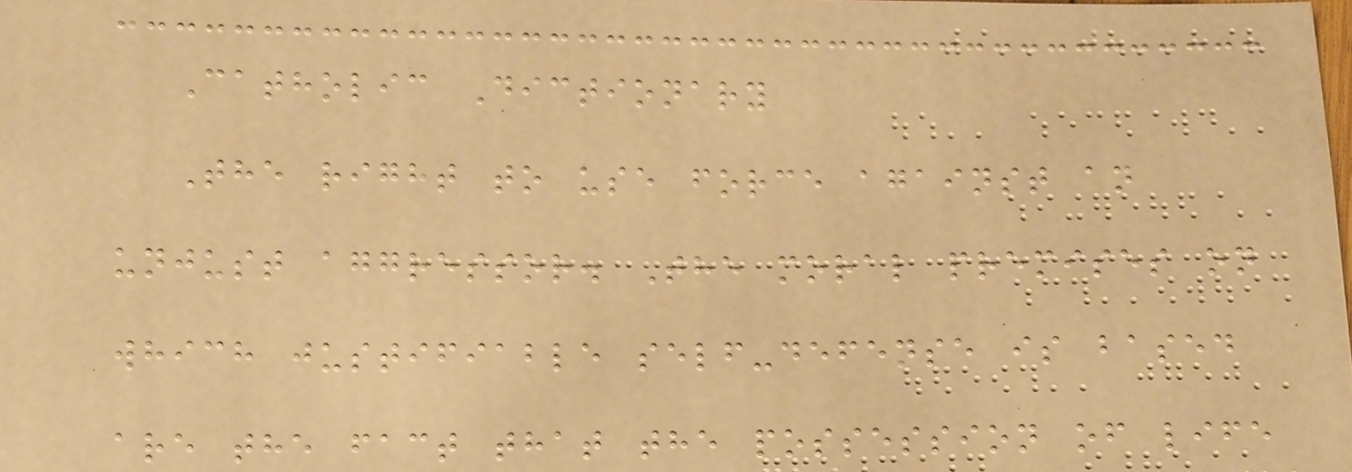Catholic Dictionary
The right to use force against an
unjust aggressor. The moral premises on
which justifiable self-defense is based
are the fact that the possession of life
